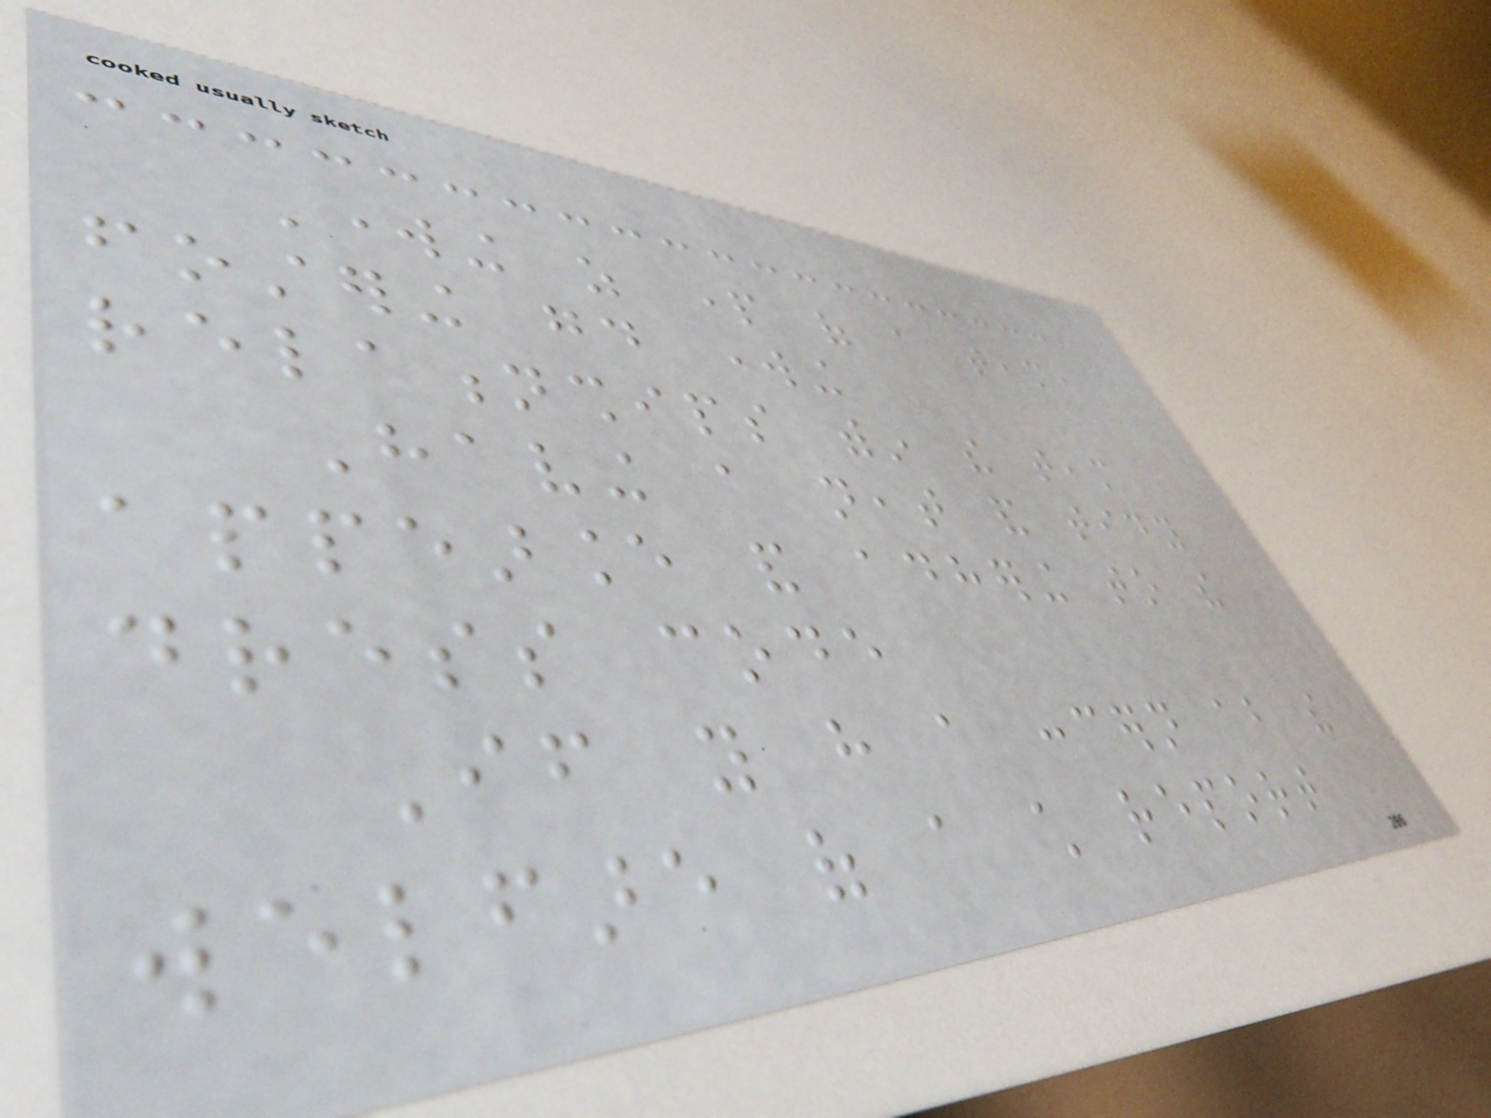Working as part of a team,
fostering good working
relationships within the team
Having a neat and tidy
appearance and adhering to the
dress code
If you have a concern about the
welfare of a child report
